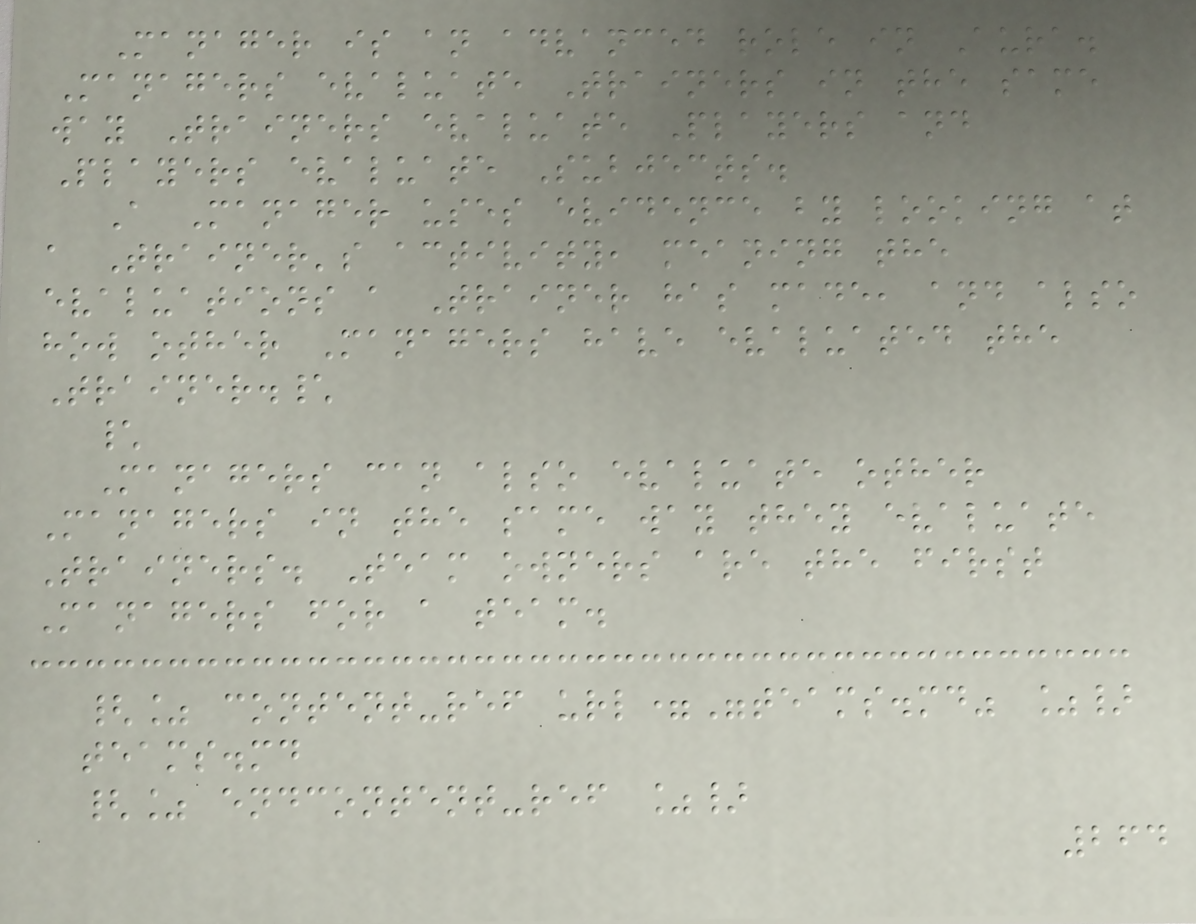Manager is an advanced role in Aura.
Managers evaluate Trainers in the same
way Trainers evaluate Players and
Players evaluate Subjects.
A Manager uses evidence by looking at
a Trainer's activity, meaning the
evaluations a Trainer has made, and also
how other Managers have evaluated the
Trainer.\
\
Managers can also evaluate other
Managers in the same way they evaluate
Trainers. Team owners are the first
Managers for a team.
{% content-ref url="teams.md" %}
teams.md
{% endcontent-ref %}
264
